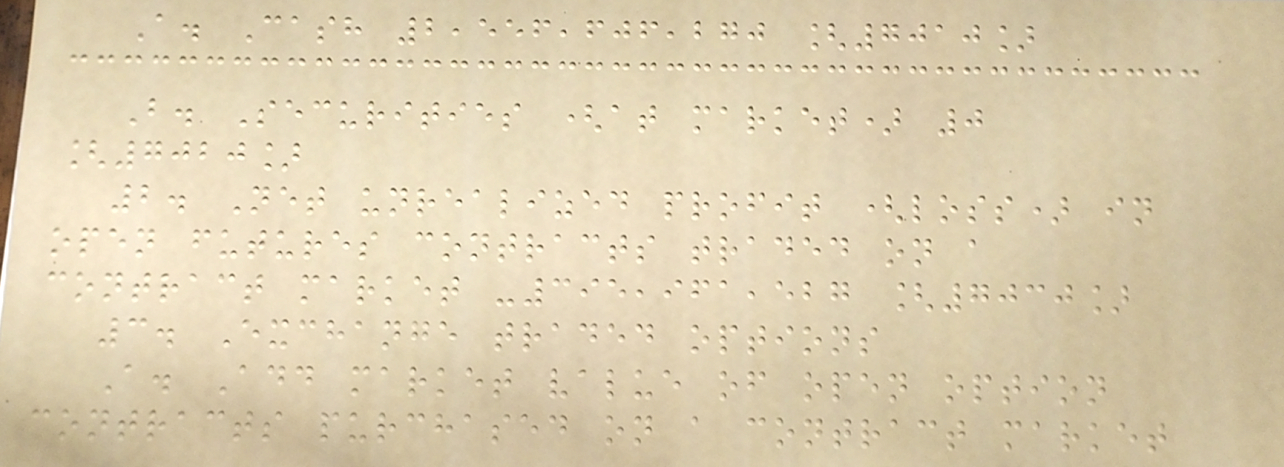A. Cash 2,556,606,270 [7010]
B. Securities (at market) 0
[7020]
2. Net unrealized profit (loss) in
open futures contracts traded on a
contract market -395,961,527 [7030]
3. Exchange traded options
A. Add market value of open option
contracts purchased on a contract market
